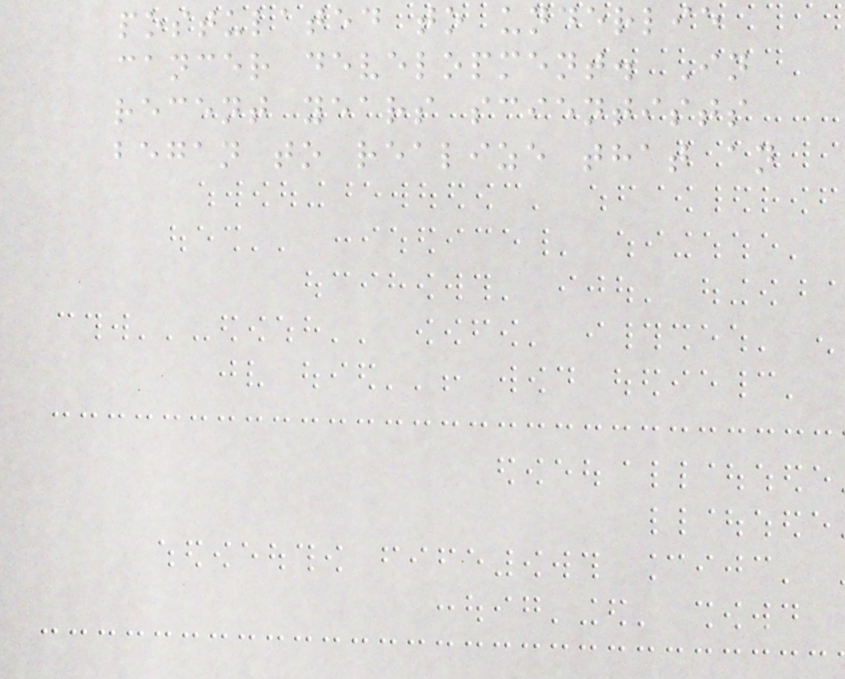postulated to underlie
cancer development. In
recent years scientists
began to realize that an
